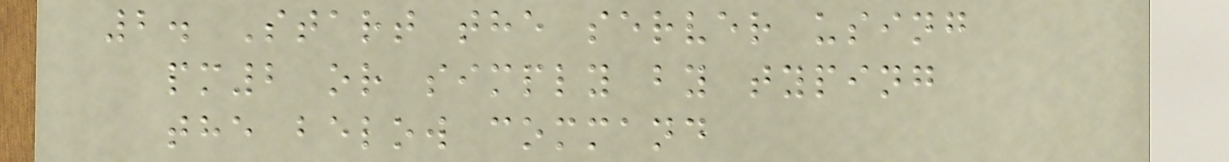2. Start the server using
pm2 or simply by typing
the below command
